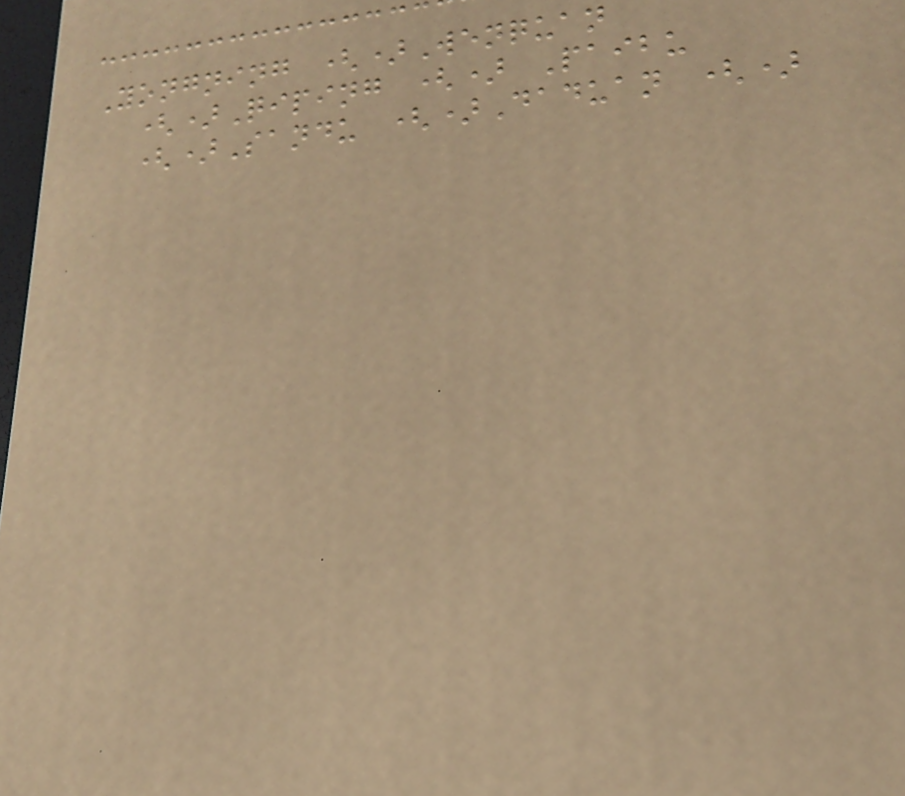Yongning ()Wenquan
()Qiping () Paibu
()Sandu ()Daduan ()
